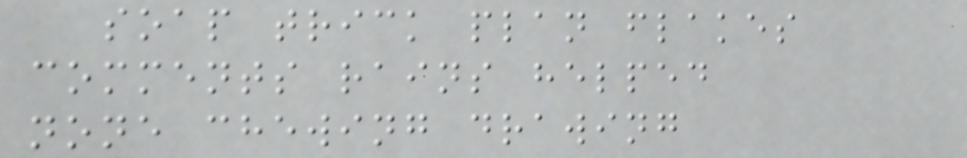soap trick plan flakes
comments rains helped
none chewing drawing
